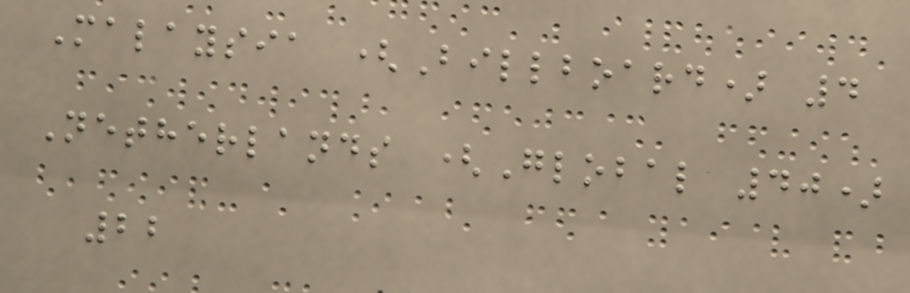Malaysia (Billboard) 4
Netherlands (Global 40)
22
